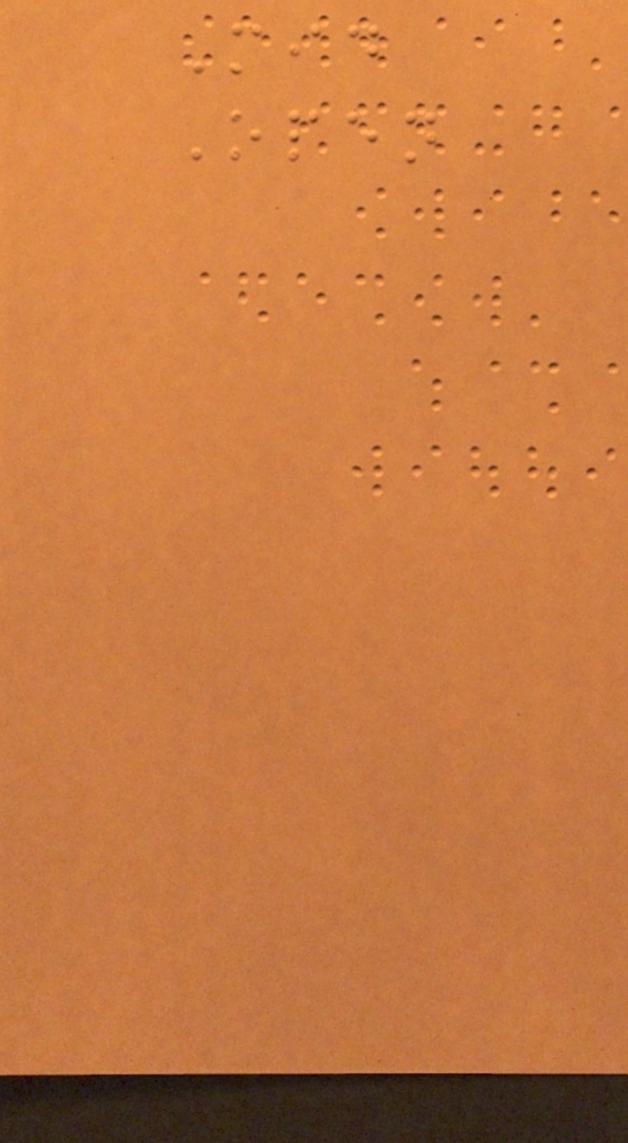Mid
Open
